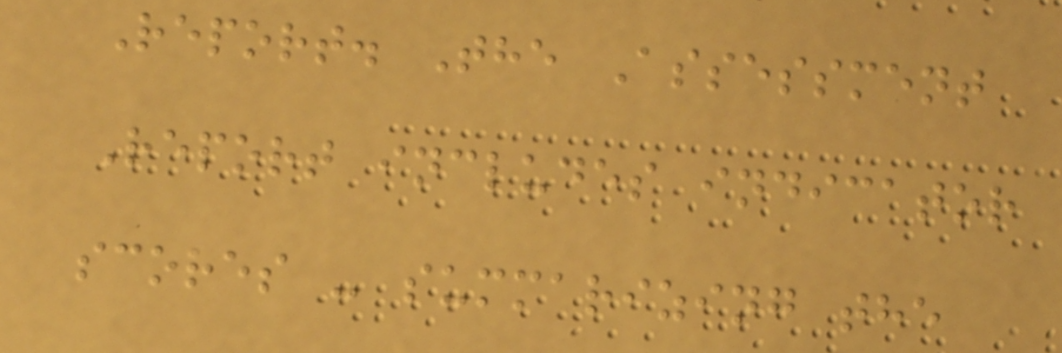Report. The Assessment
Report includes indicator
scores - summarizing the
